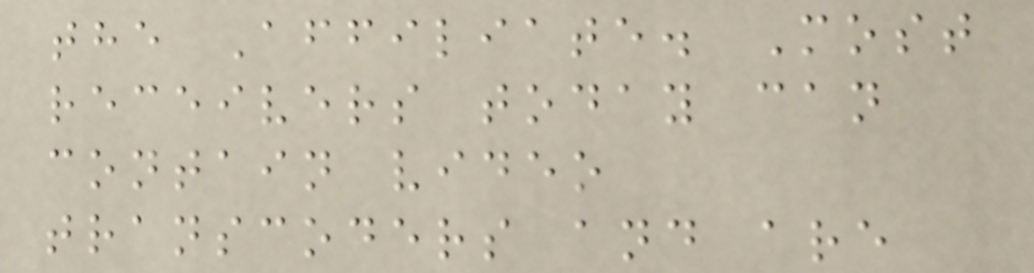the Affiliate. Most
receivers today can
contain video
transcoders and are
